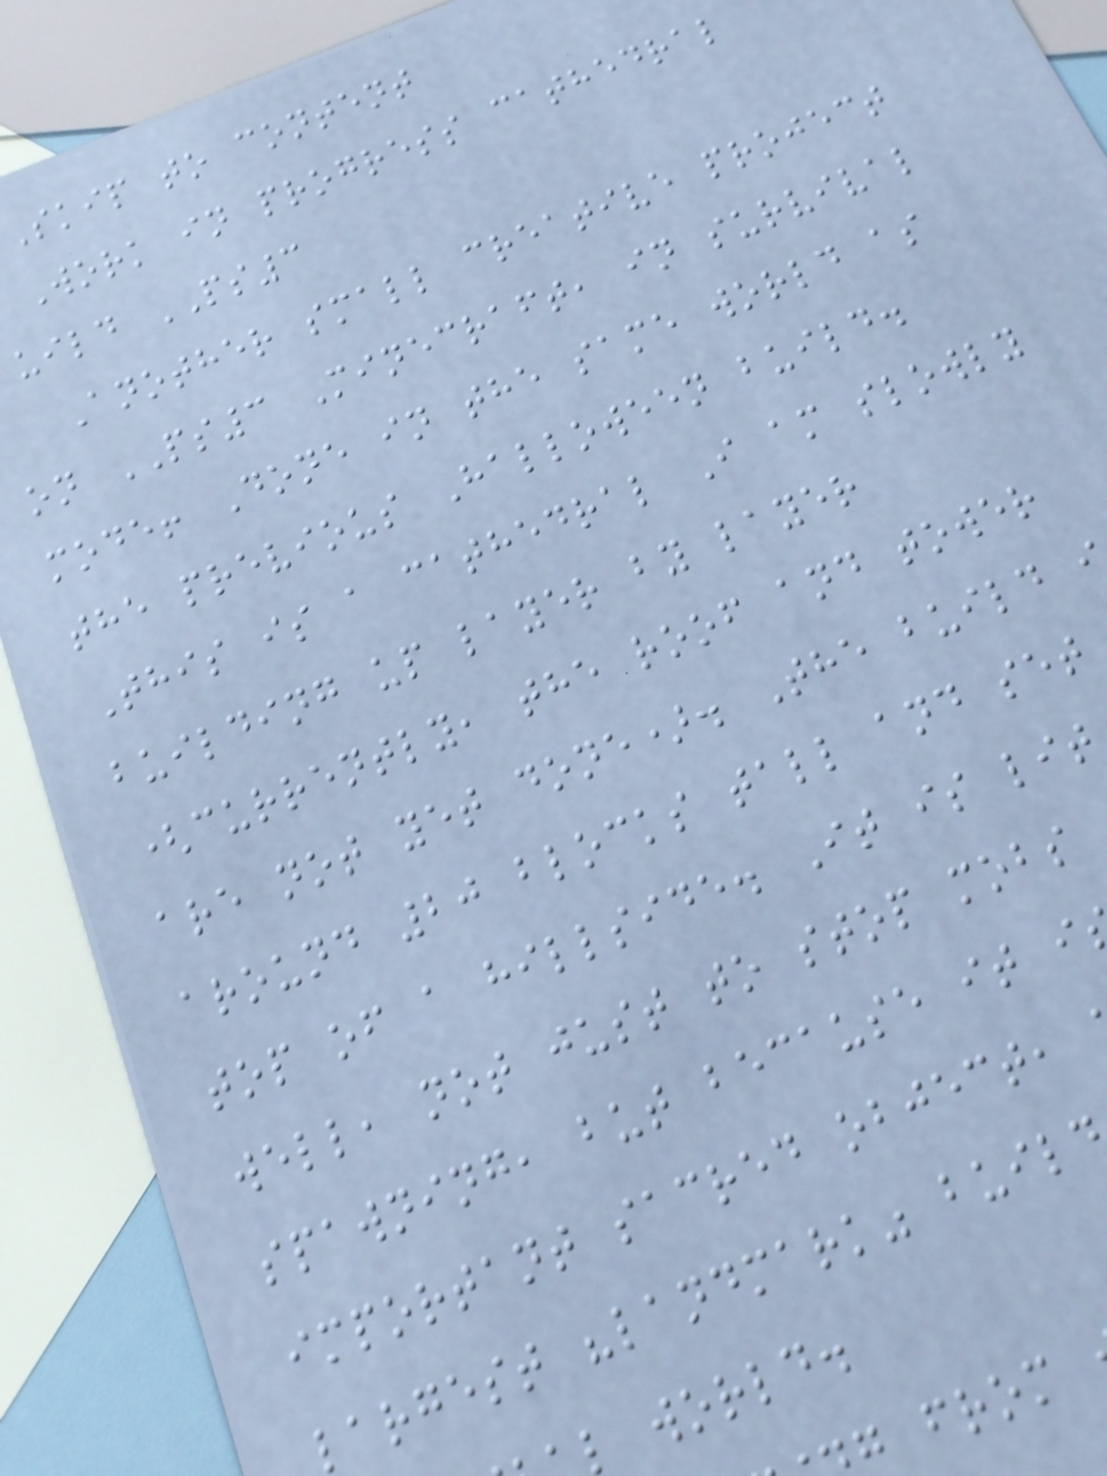Skip to content
Work in progress cathedral
uild PS3
Another small creative project
on PS3 Minecraft, in survival
mode! Done in the same world as
the previous Halloween build.
This is a cathedral I am slowly
building up layer by layer
(currently, the roof and tower
are not yet done). The build
around 20 blocks tall and set
top of a hillside. It is lit
well, not just to stop mobs
spawning, but because it i
important sacred object,
largest "landmark" build
l world.
